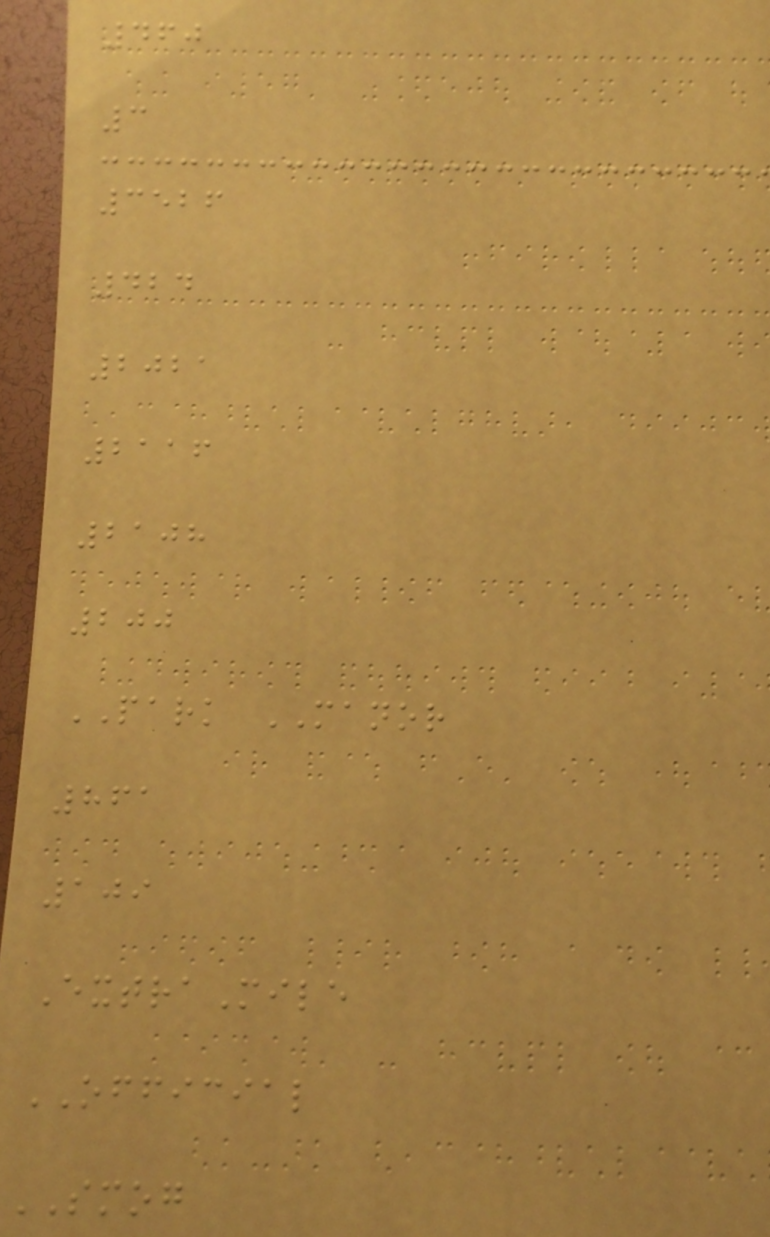460
3
3526
424
2021
2116
2108
200
PARK MANOR
861
109
ExtraMile
OFFICIAL
SMOG
